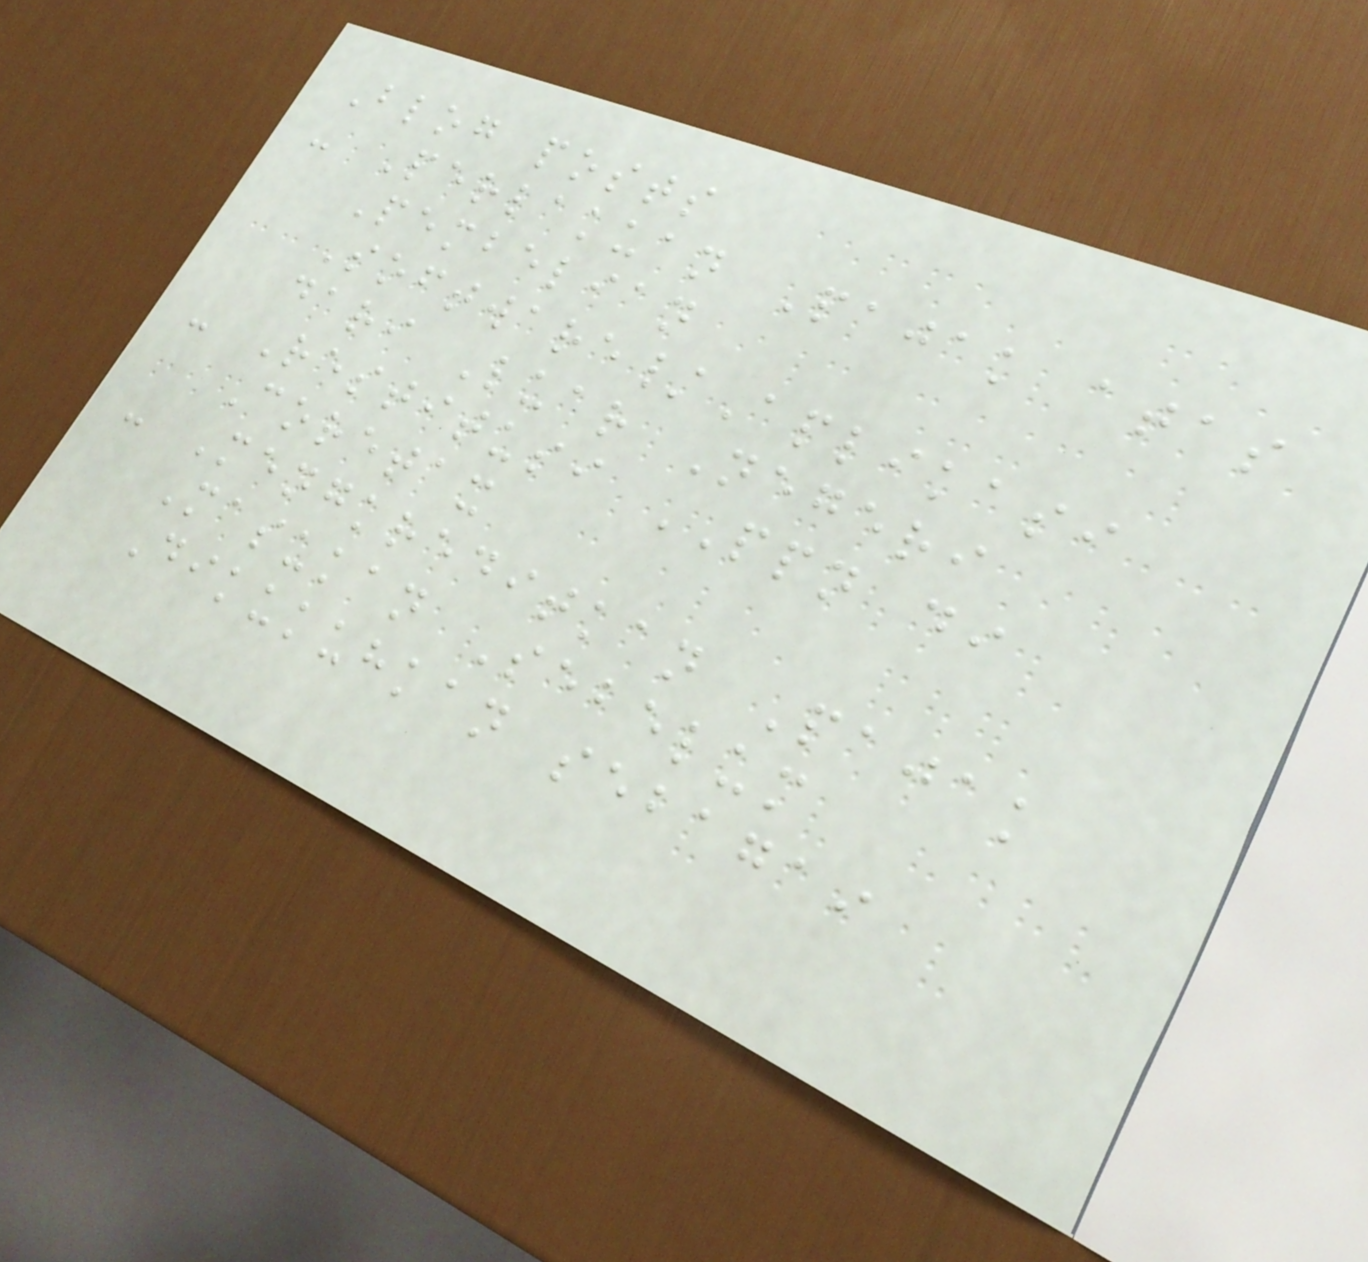Blog posts
- Perlakuan Pajak atas
Pembelian
Software/Aplikasi
dari Luar Negeri
- Restitusi PPN di
Coretax
- Mengkreditkan Pajak
Masukan Sebelum
Dikukuhkan sebagai
